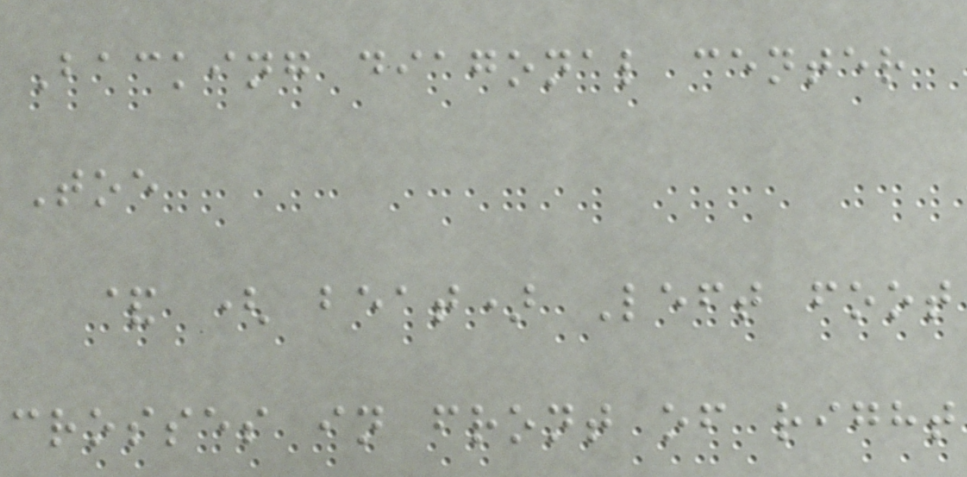Backing diagonal center
Toe
& ( beat) Left foot
crosses in front of right
